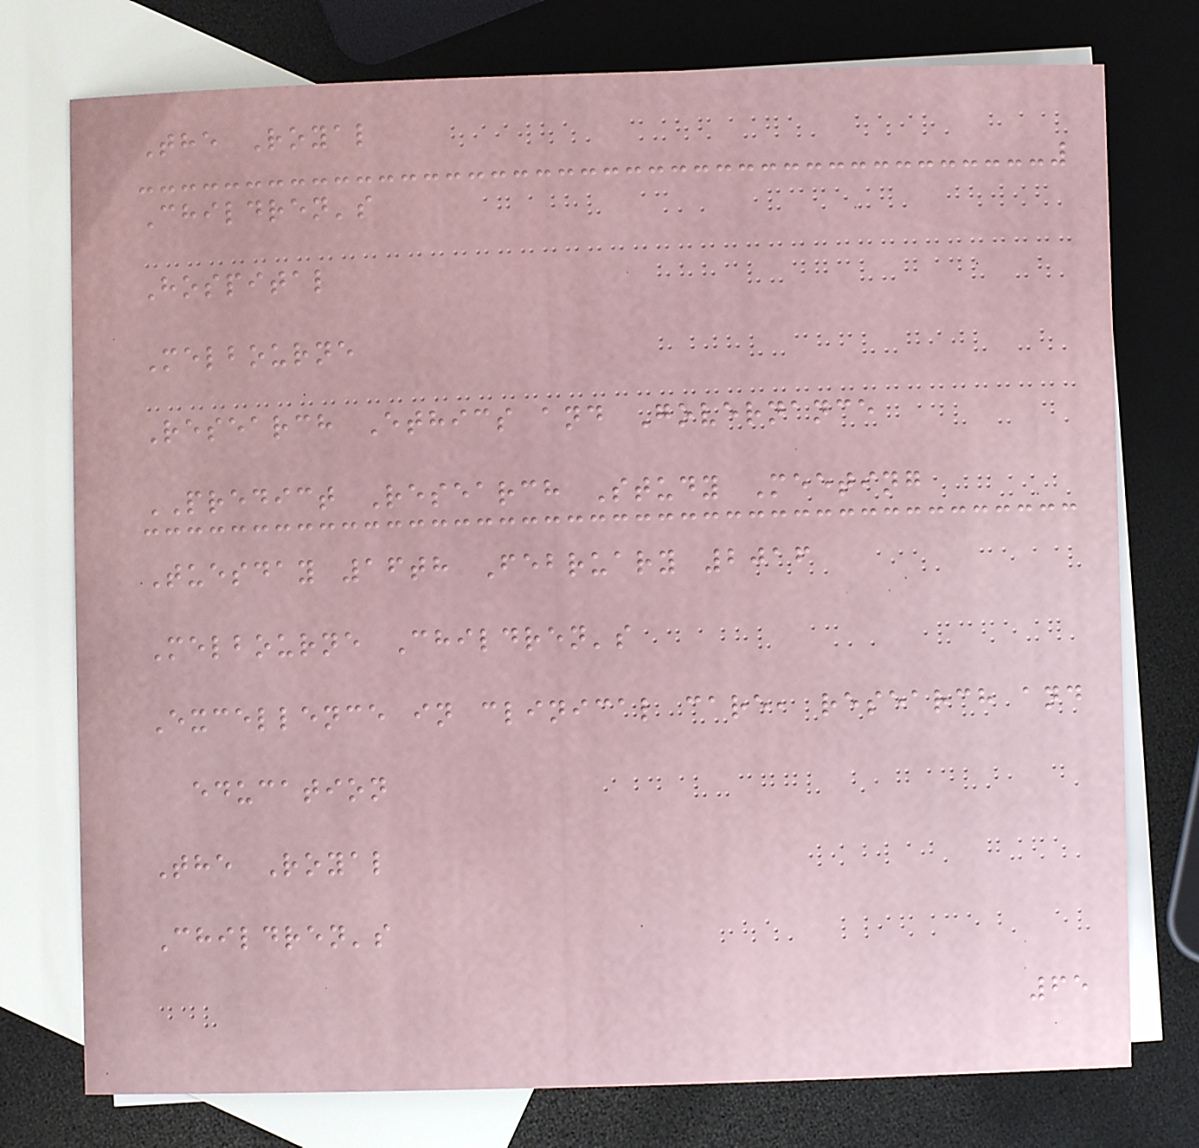The Royal
Children's
Hospital
Melbourne
Research Ethics and Governance
PREDICT Research Study Meeting
Tuesday 16th February 2016
Melbourne Children's
Excellence in clinical care, research and
education
The Royal
Children's
65
